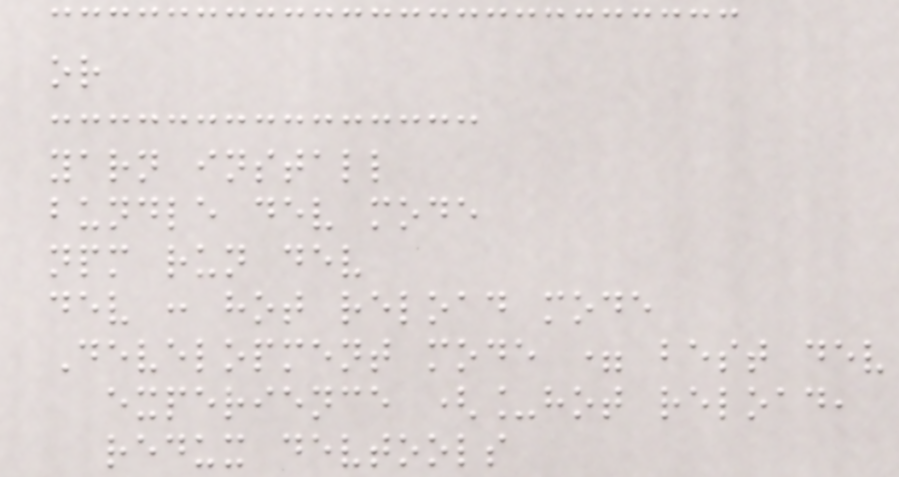or
yarn install
bundle dev mode
npm run dev
dev : hot reload mode
Development mode = best dev
experience (_hot reload,
redux devtools
